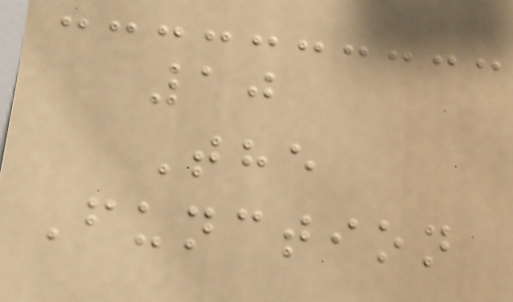10
The
Function
